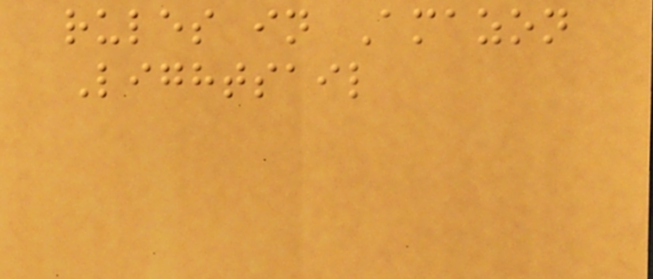rules in Amazon
Lightsail
